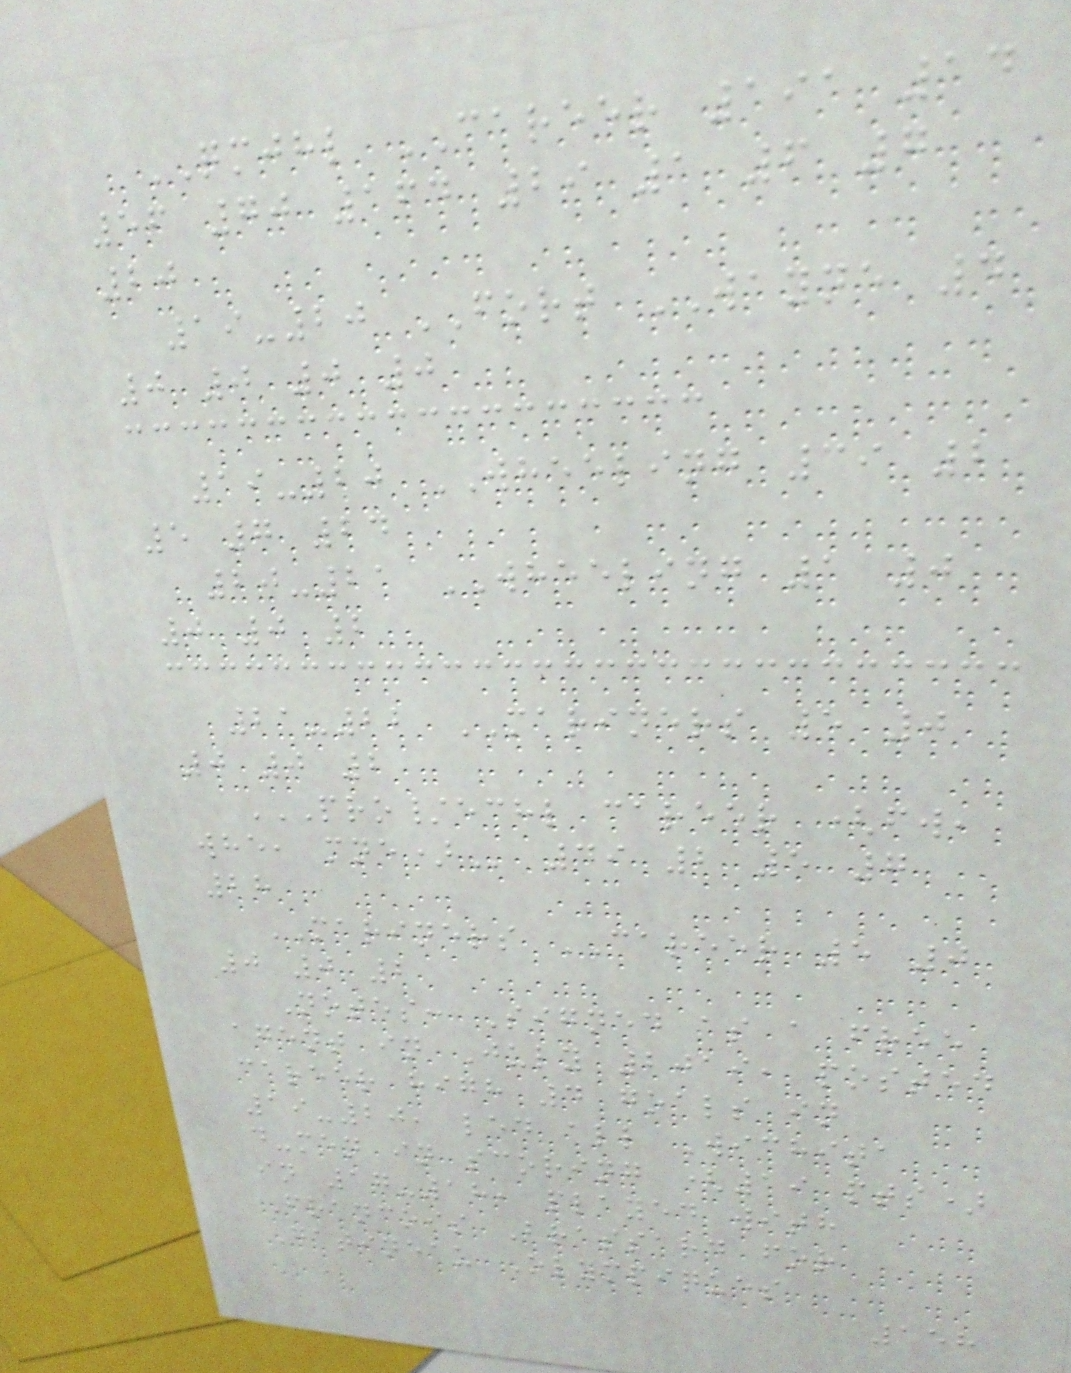QMJHL CAREER 191 14
56 70 164 29 1 6 7
20
19-20 FORT WAYNE 4
0 0 0 0
19-20 WHEELING 39 2
5 7 24
20-21 WHEELING 1 0
0 0 2
21-22 MARINERS 5 0
0 0 2
PRO/ECHL CAREER (FW,
WHE, MNE) 49 2 5 7
28
MARINERS CAREER 5 0
0 0 2
Notes: Signed as a free
agent in July 2019, posted
career high 4 goals in
19-20, led all Wichita
d-men in scoring (19 pts)
in 17-18, played with
Francois Brassard for
Gatineau Olympiques
158
